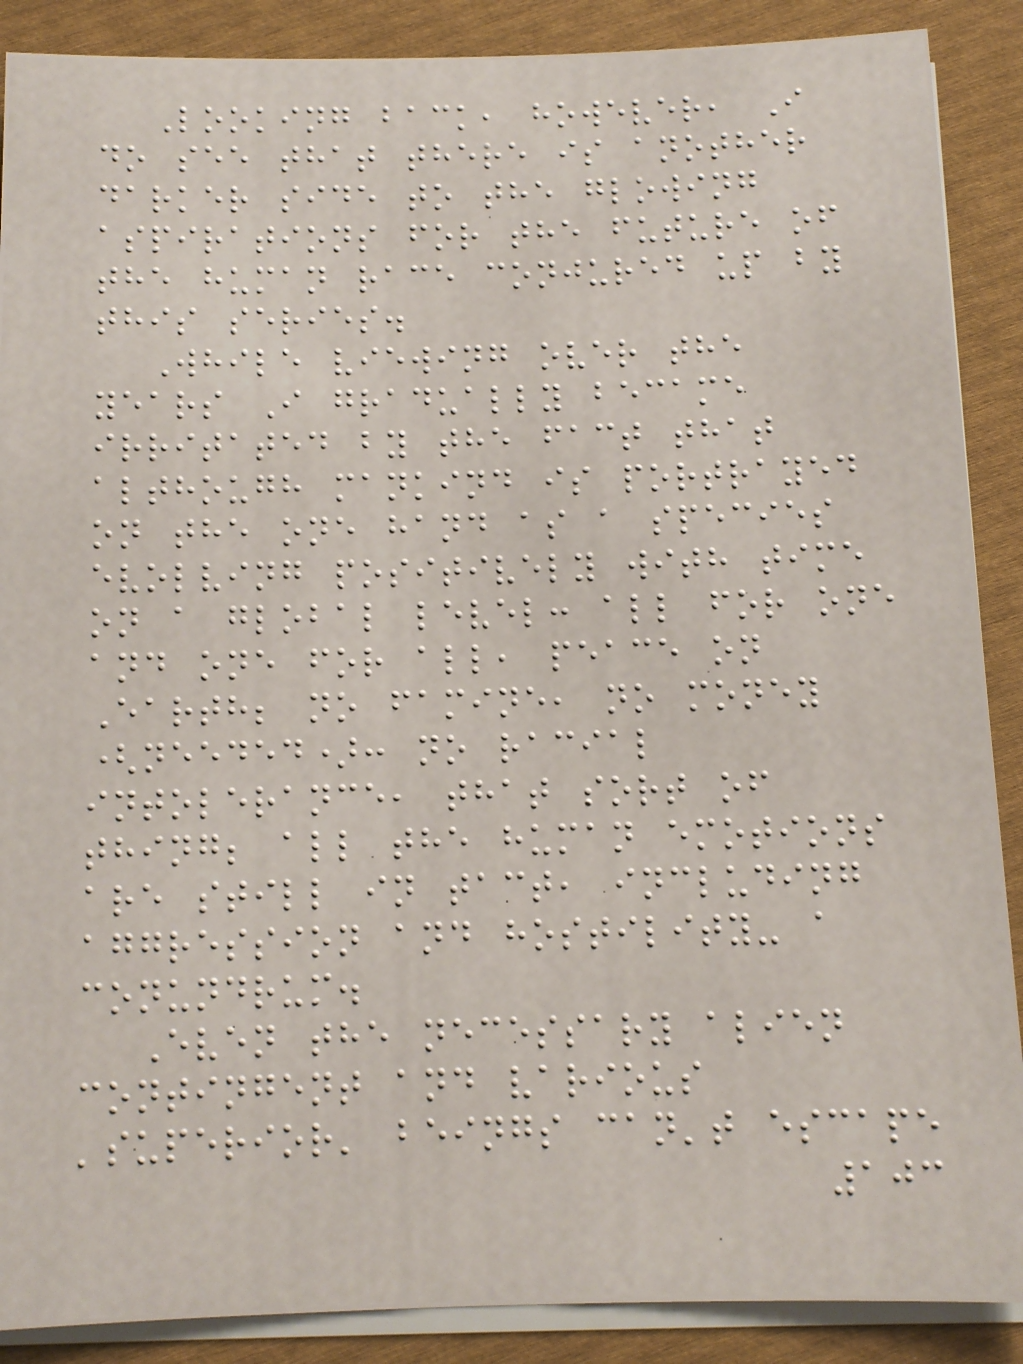Looking back, however, I
do see that there is another
darker side to the glowing
aspirations for the future of
the human race conjured up by
this series.
While viewing over the
years I gradually became
irritated by the fact that
although mankind is portrayed
on the one hand as a species
evolving positively with time
on a global level: all for one
and one for all, peace on
Earth; no famine, no money
(needed): no racial
intolerance, that sort of
thing; all the human emotions
are still in tact, including
aggression and hostility- a
conundrum.
Even the necessary alien
contingent and various
'superior' beings can't escape
103
